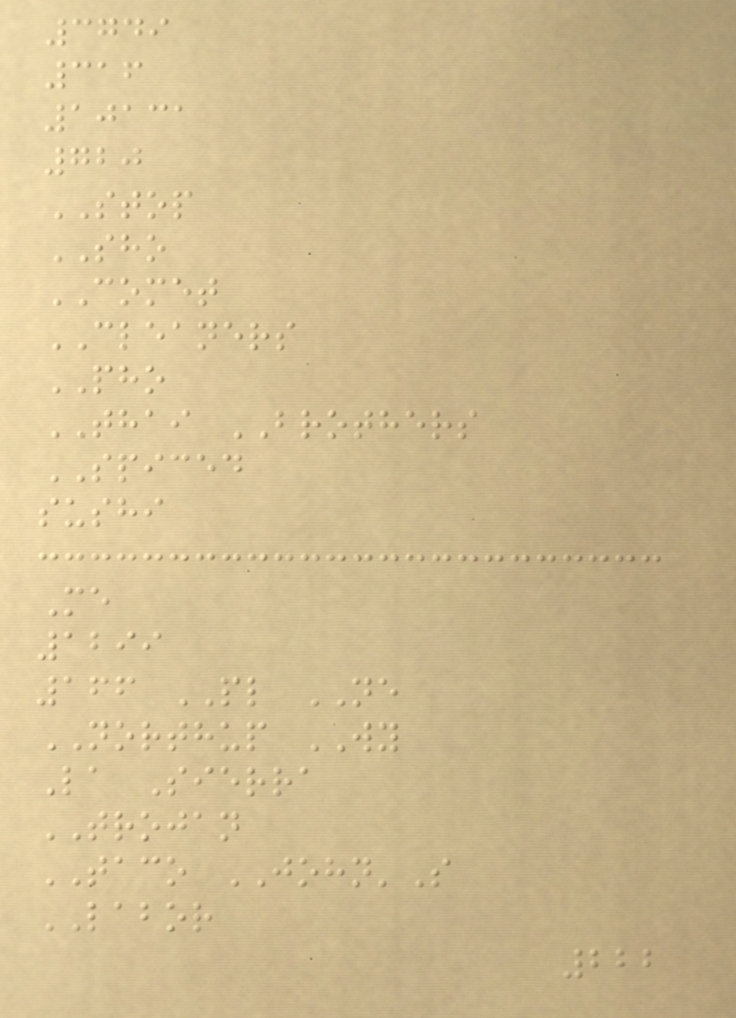3749
316
10131
720
STOP
SHO
COMET
CLEANERS
PHO
THAI BROTHERS
SPICED
sushi
Me
1299
166 PL NE
NORTHUP WY
La Sierra
TROJAN
TACO JOHN'S
LABOR
222
